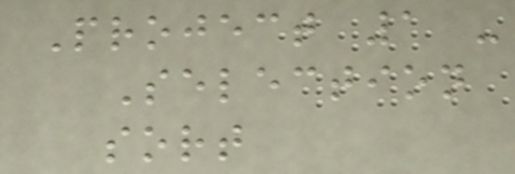Project 1 -
Selection
sort
